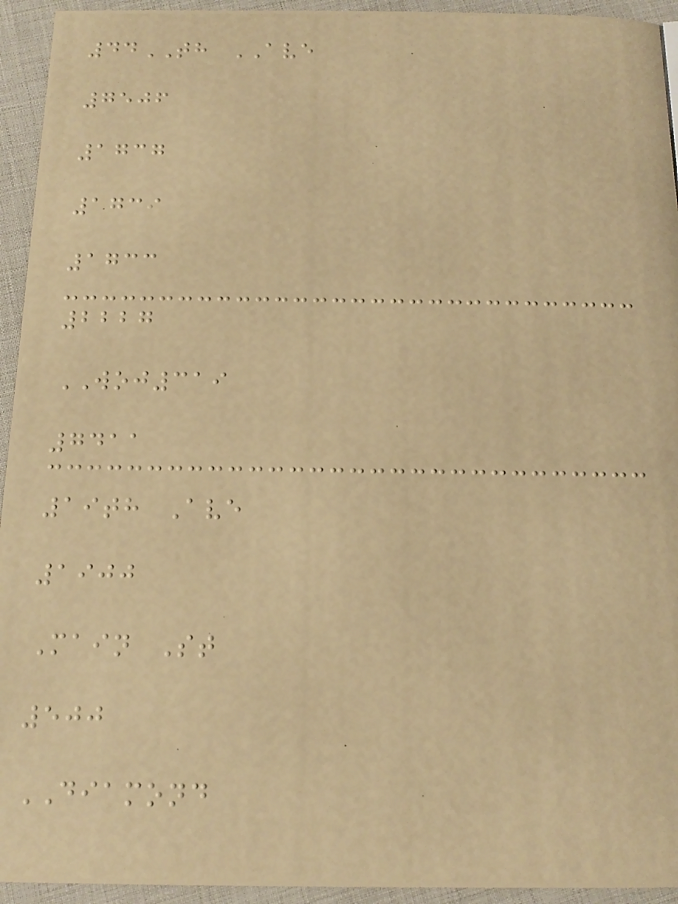44TH AVE
7506
1737
1739
1733
2227
WOJ319
7411
19th Ave
1900
Main St
500
DIAMOND
